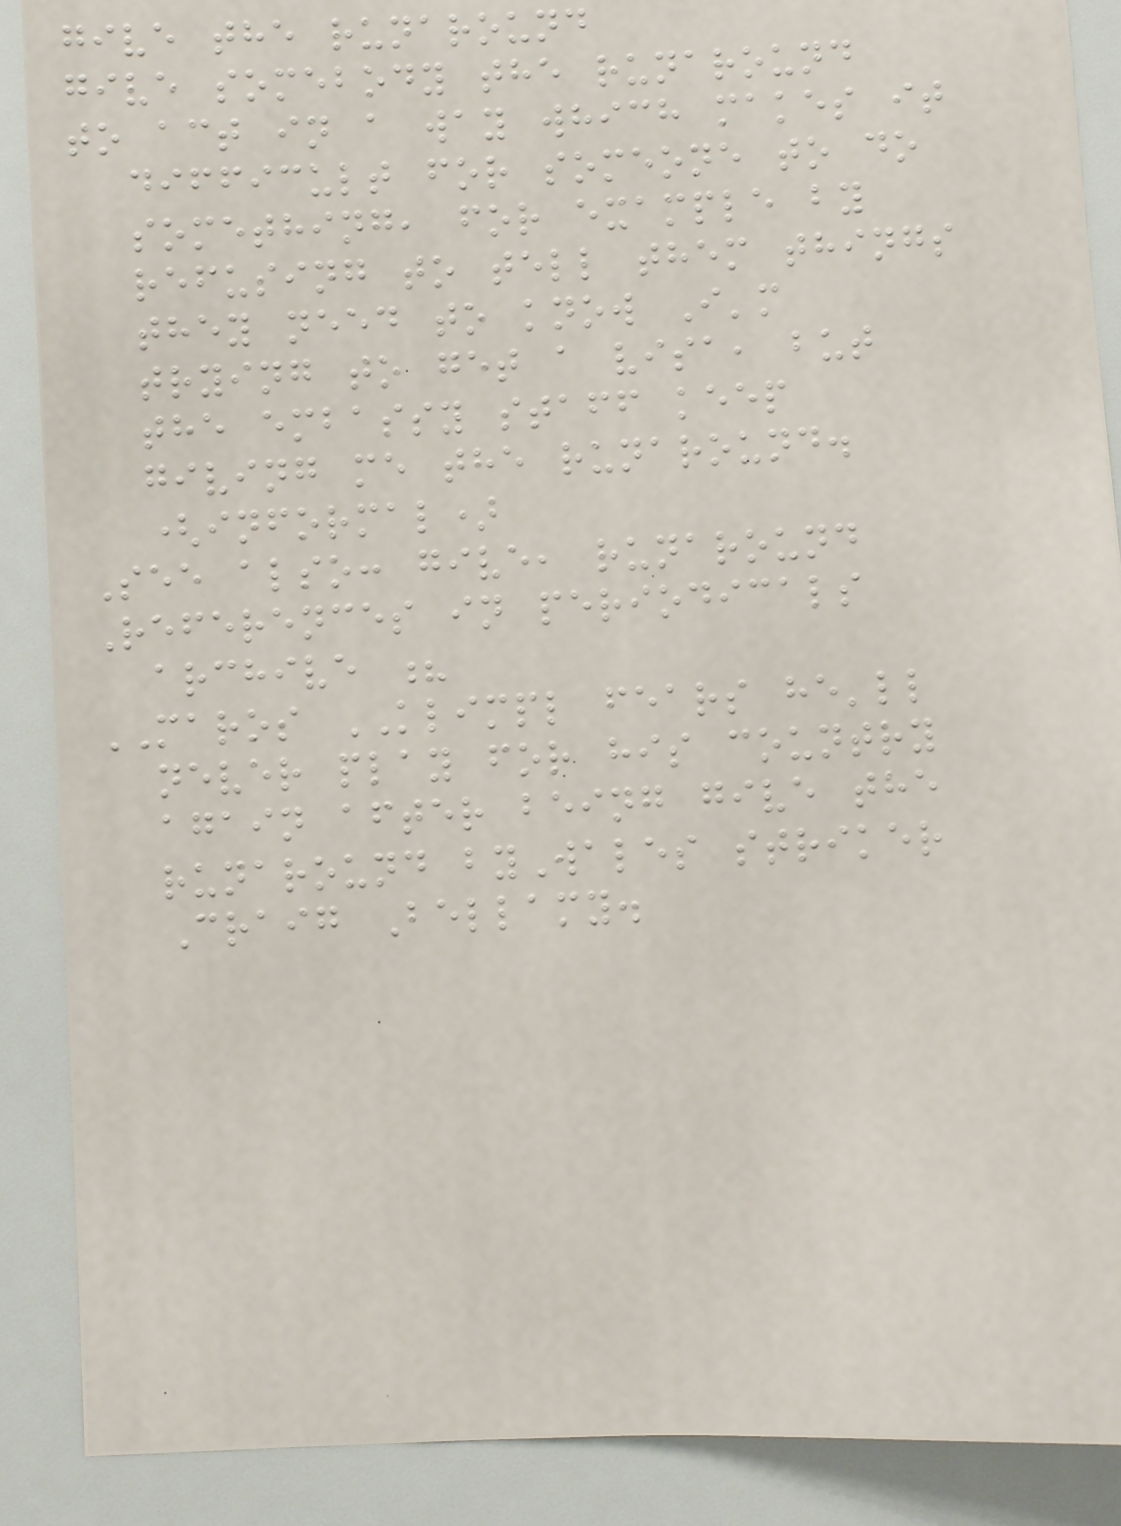give the runaround
give somebody the runaround
to act in a way which makes it
difficult for someone to do
something, for example by
refusing to tell them things
they need to know I'm
trying to get a visa, but
the embassy staff keep
giving me the runaround.
(informal)
See also: give, runaround
References in periodicals
archive ?
MAROS KLIMPL fears he'll
never play for his country
again after being give the
runaround byWales striker
Craig Bellamy.
